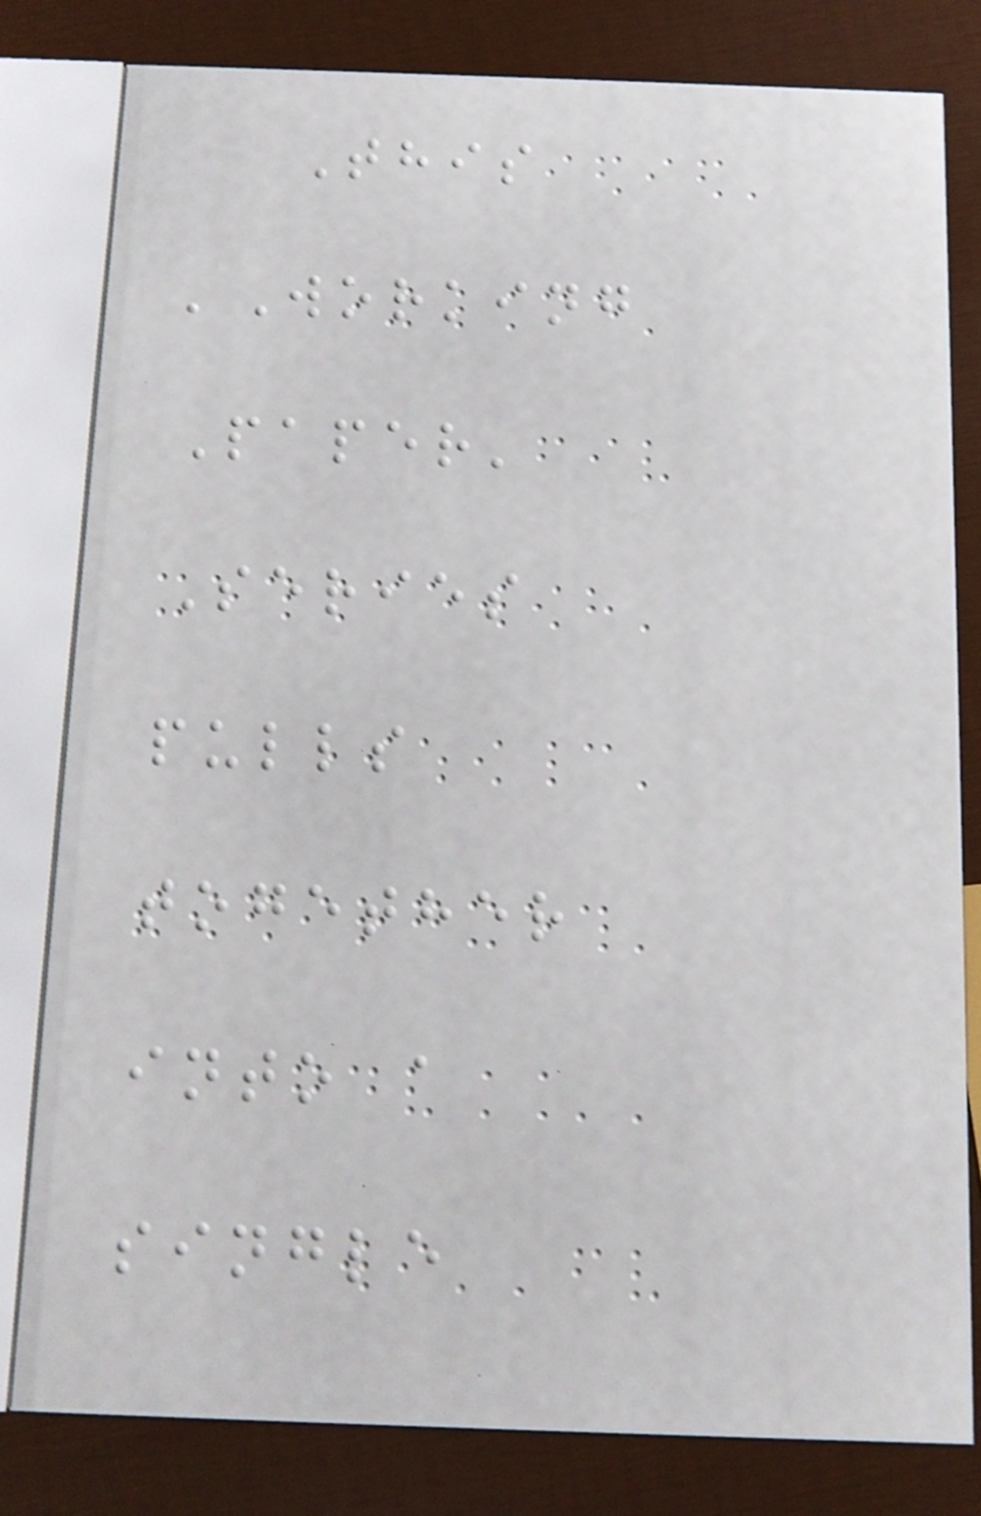This
'Working
Paper'
Series
pulls
together
into a
single
